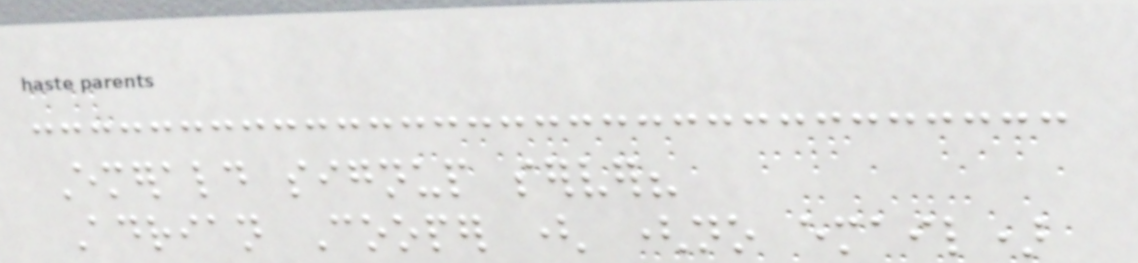Emerald signup server?
Adrian Cooper ( (no email)
